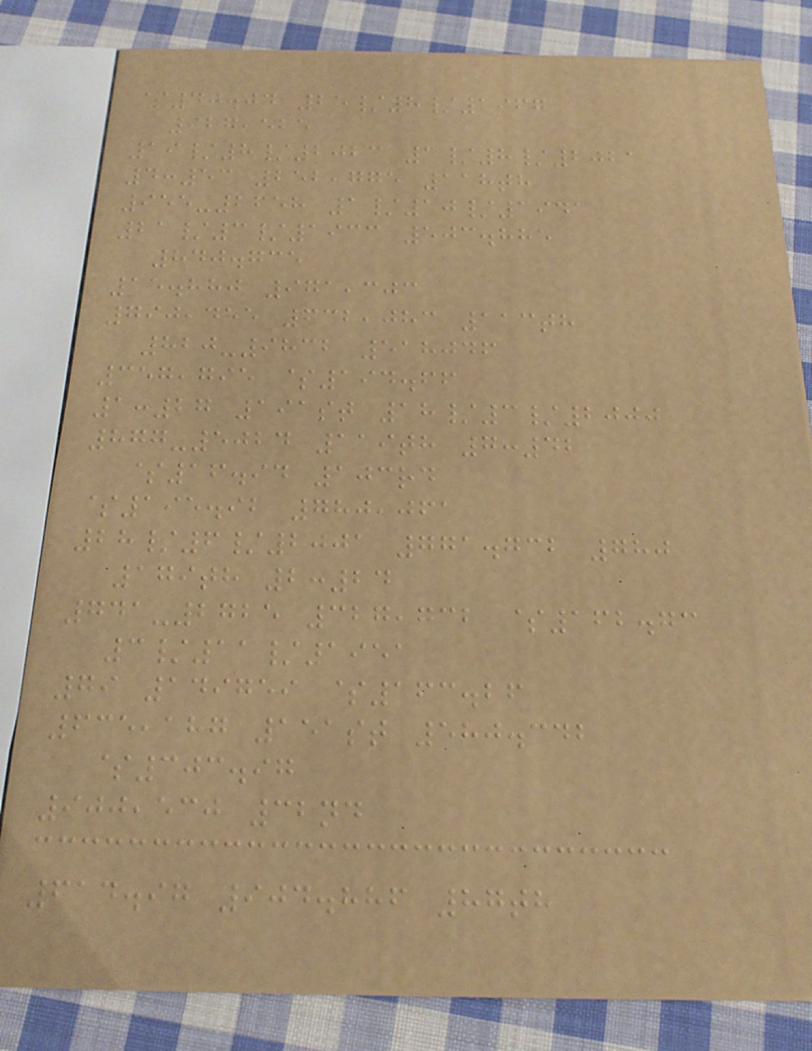$40.04 25/8/1967
927,525
19/8/2023 1/8/2021
4:53 252,775 118th
955-2658 1/10/1941
21/3/1933 503.885
840.735
15.880 971,303
790,455 632,083 113th
820-9832 518046
357,795 $194.66
1:27 191st 18/3/2000
877-5024 119th 7:42
$16.94 103rd
$195.92 780,061
28/6/2001 771.732 780
179th 2:24
741-2725 327,732 $162.73
3/11/1951
79 149759 $163.26
635,187 151st 580.342
$303.97
900,530 32nd
614.97 904.886 87th
